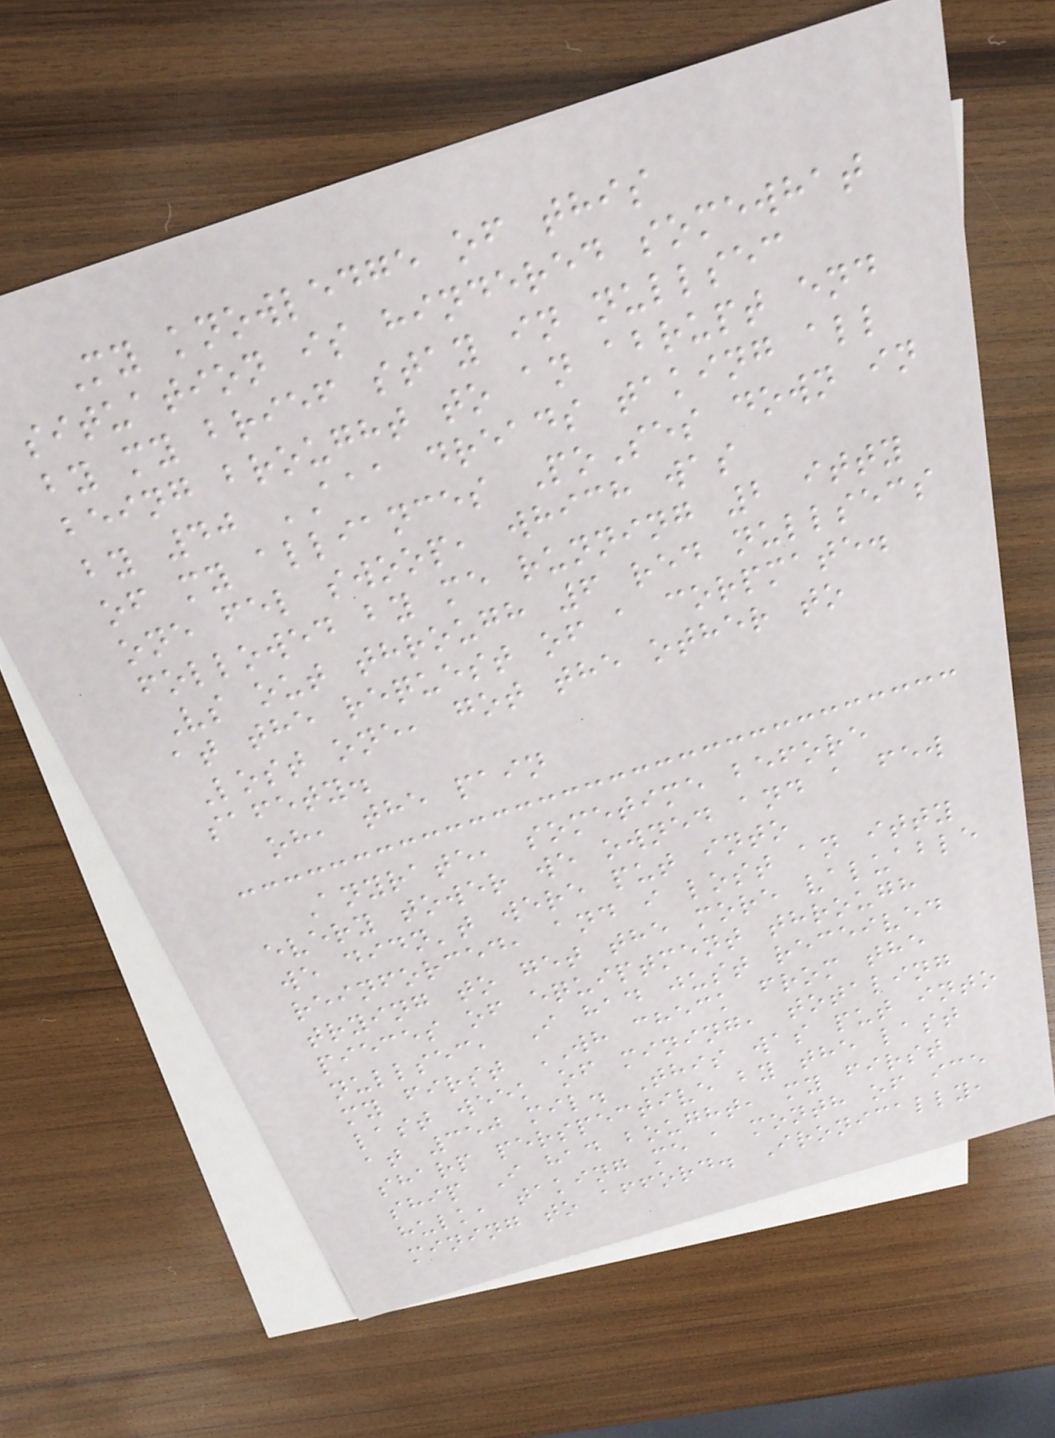My knowledge of this
situation is hindered somewhat
by my brief stay in nullsec
being brought to an abrupt end
by 40 AAA dreads taking all
of my alliances PoSes down in
one fel swoop, which was
followed by me running 2 itty
Vs out through 6 red nullsecs
at the request of a corpmate.
Lost one, got the other to
safety.
oh, the pain
Anyrate, sometime before
every tower we owned and a few
we didn't were put into
reinforced, and i lost an itty
trying to get the more valuable
pieces of equiptment through
nullsec, I had just received
my first WH check from the
last week of mining, totaling
at 350 mil. This was put into
sharp perspective by the last
ship I had bought, my first
hulk, taking me a month of ice
mining to afford. Ironically,
